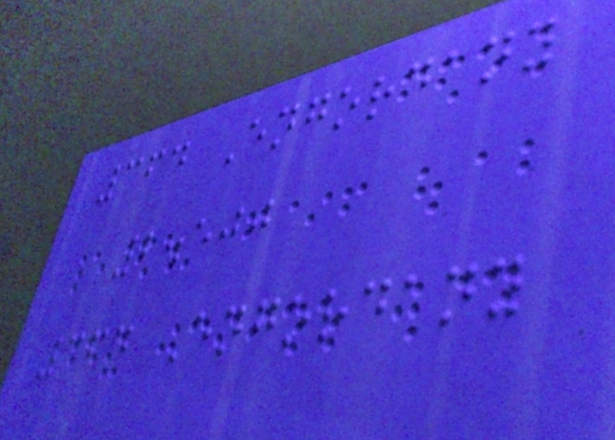364 Engordany
2.500
364 Engordany
